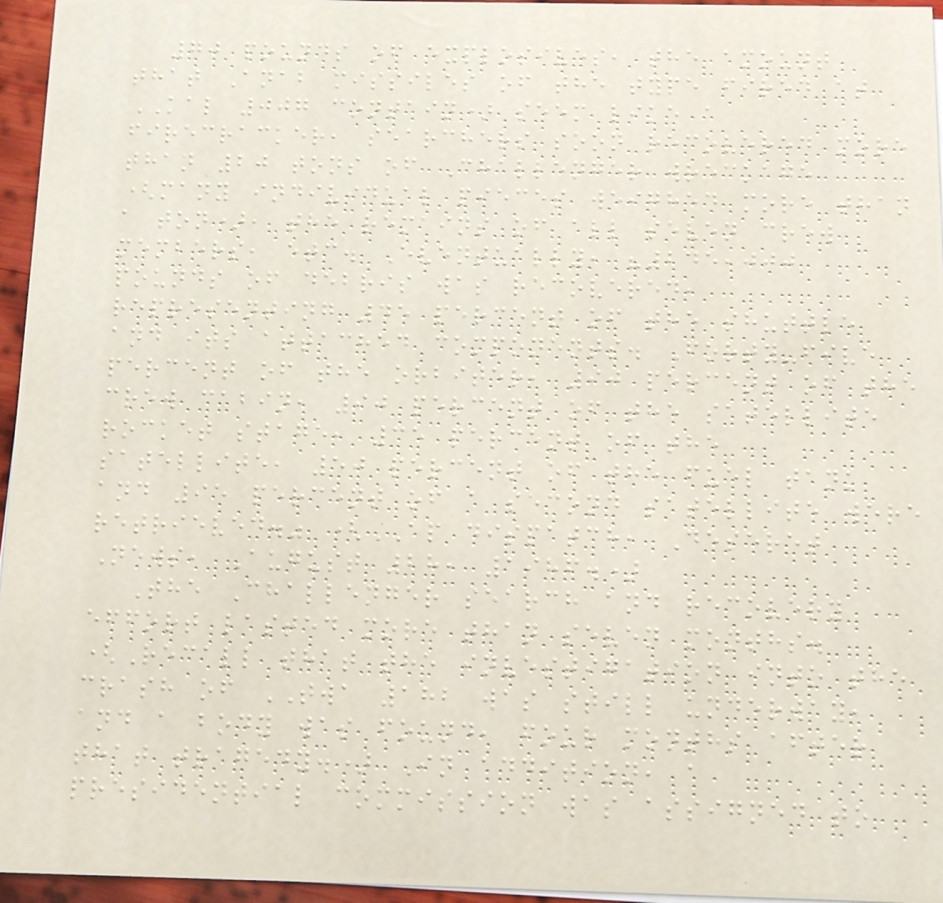70 pounds of explosives, the amount
that Anab missiles of the type fired at
KAL 007 contain) seem like a
firecracker, searchers soon recovered more
than 20 tons of Challenger wreckage
(many individual pieces weighed more than
a ton), the remains of all seven crew
members, etc. Eventually, "245,000
pounds of debris was recovered,
representing 45 percent of the shuttle
and its attached components. Forty-five
percent of the orbiter, 90 percent of the
crew cabin, 90 percent of the satellite
rocket stage, 35 percent of the
satellite, 50 percent of the fuel tank
and 95 percent of a second satellite were
retrieved." (AP dispatch, Deseret
News, August 28, 1986.)
The Challenger search and recovery
effort lasted more than seven months.
(Recall that the investigation into the
crash of TWA 182 was still underway,
and a body was found, four months after
that tragedy.) In addition, a
presidential commission was assigned to
